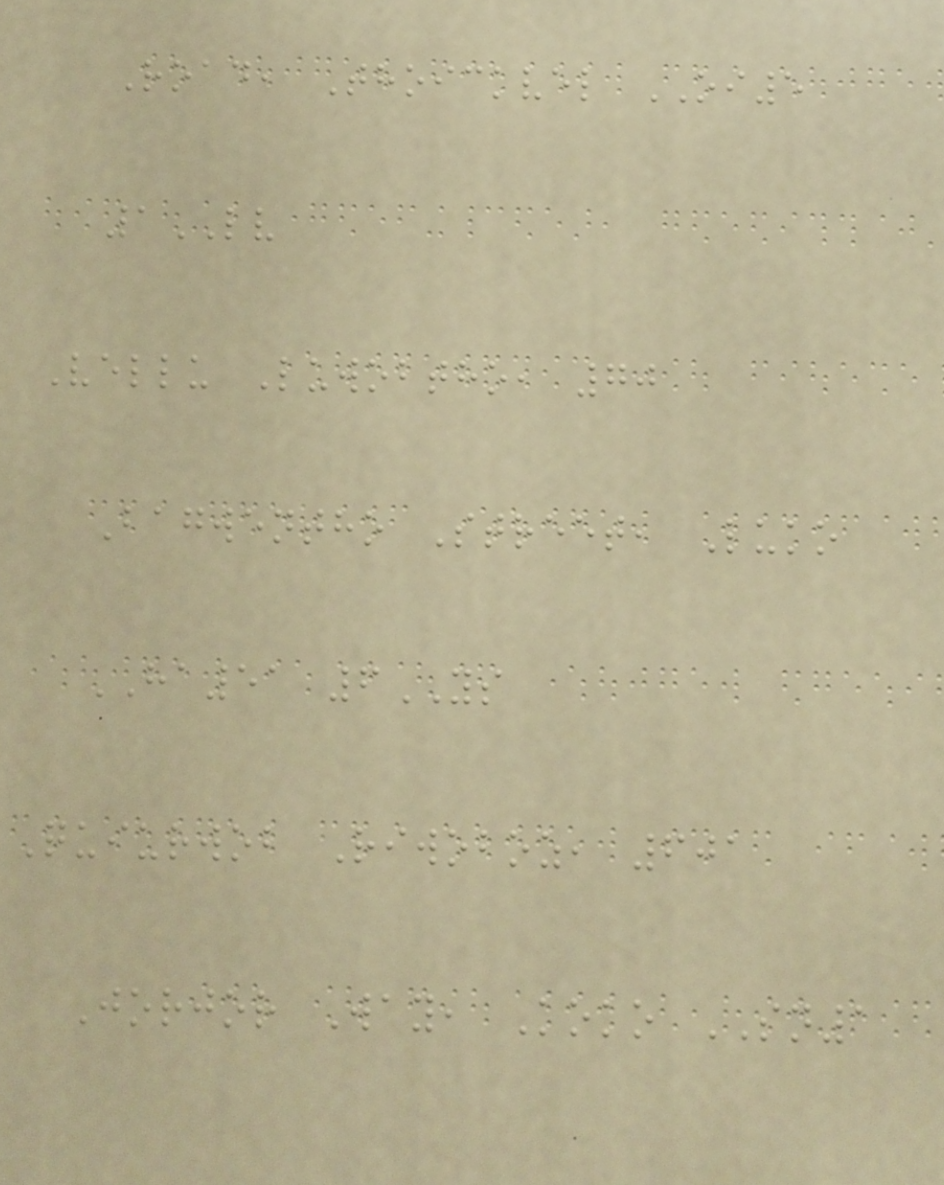Road, Thoickvel OI5
1LV
Vellu Luwobtho, 70
Bagwentho Street, Luko
HA51 6YS
Quiurwob Riwoboz, 601
Jorjor Way, Koko SN1
